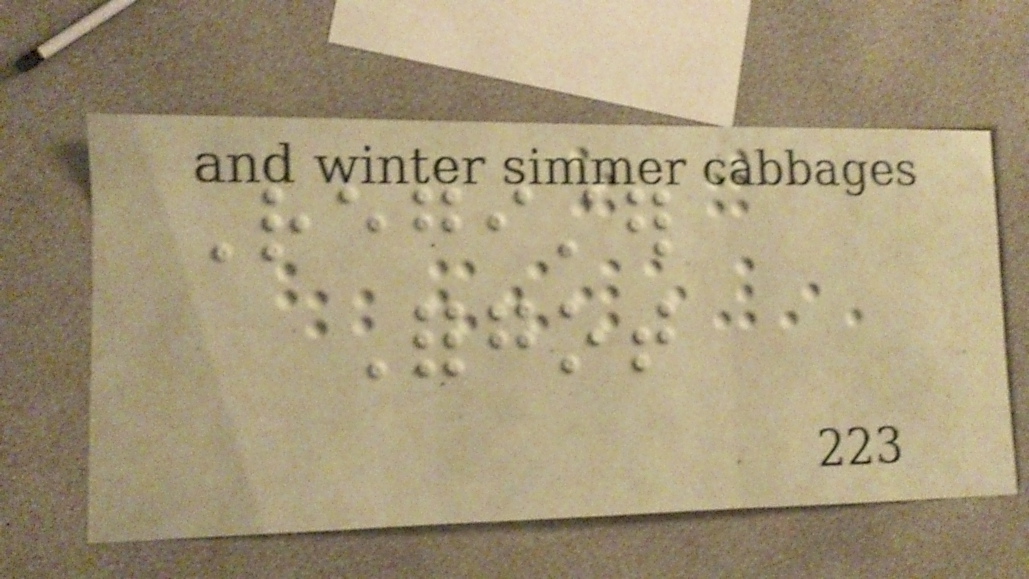Register
Forgot
